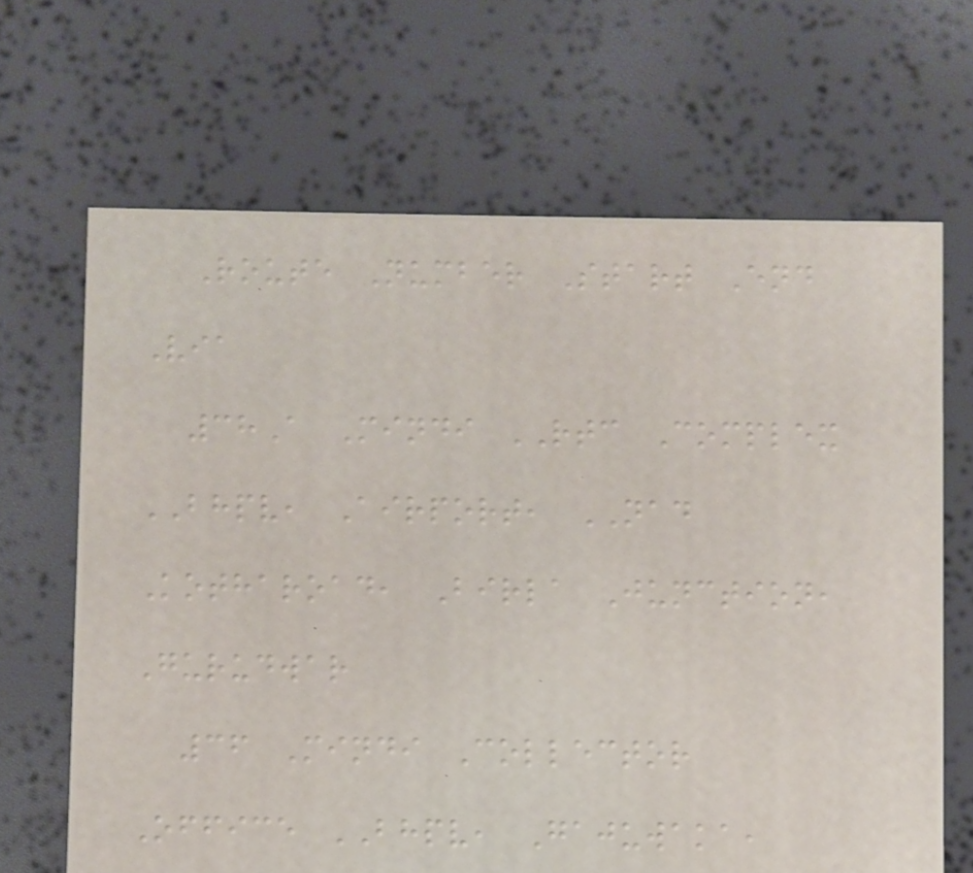Route Number Start End
Via
38A Mindi RTC Complex
BHPV, Airport, NAD
Kotharoad, Birla Junction,
Gurudwar
36 Mindi Collector
Office BHPV, Gajuwaka,
